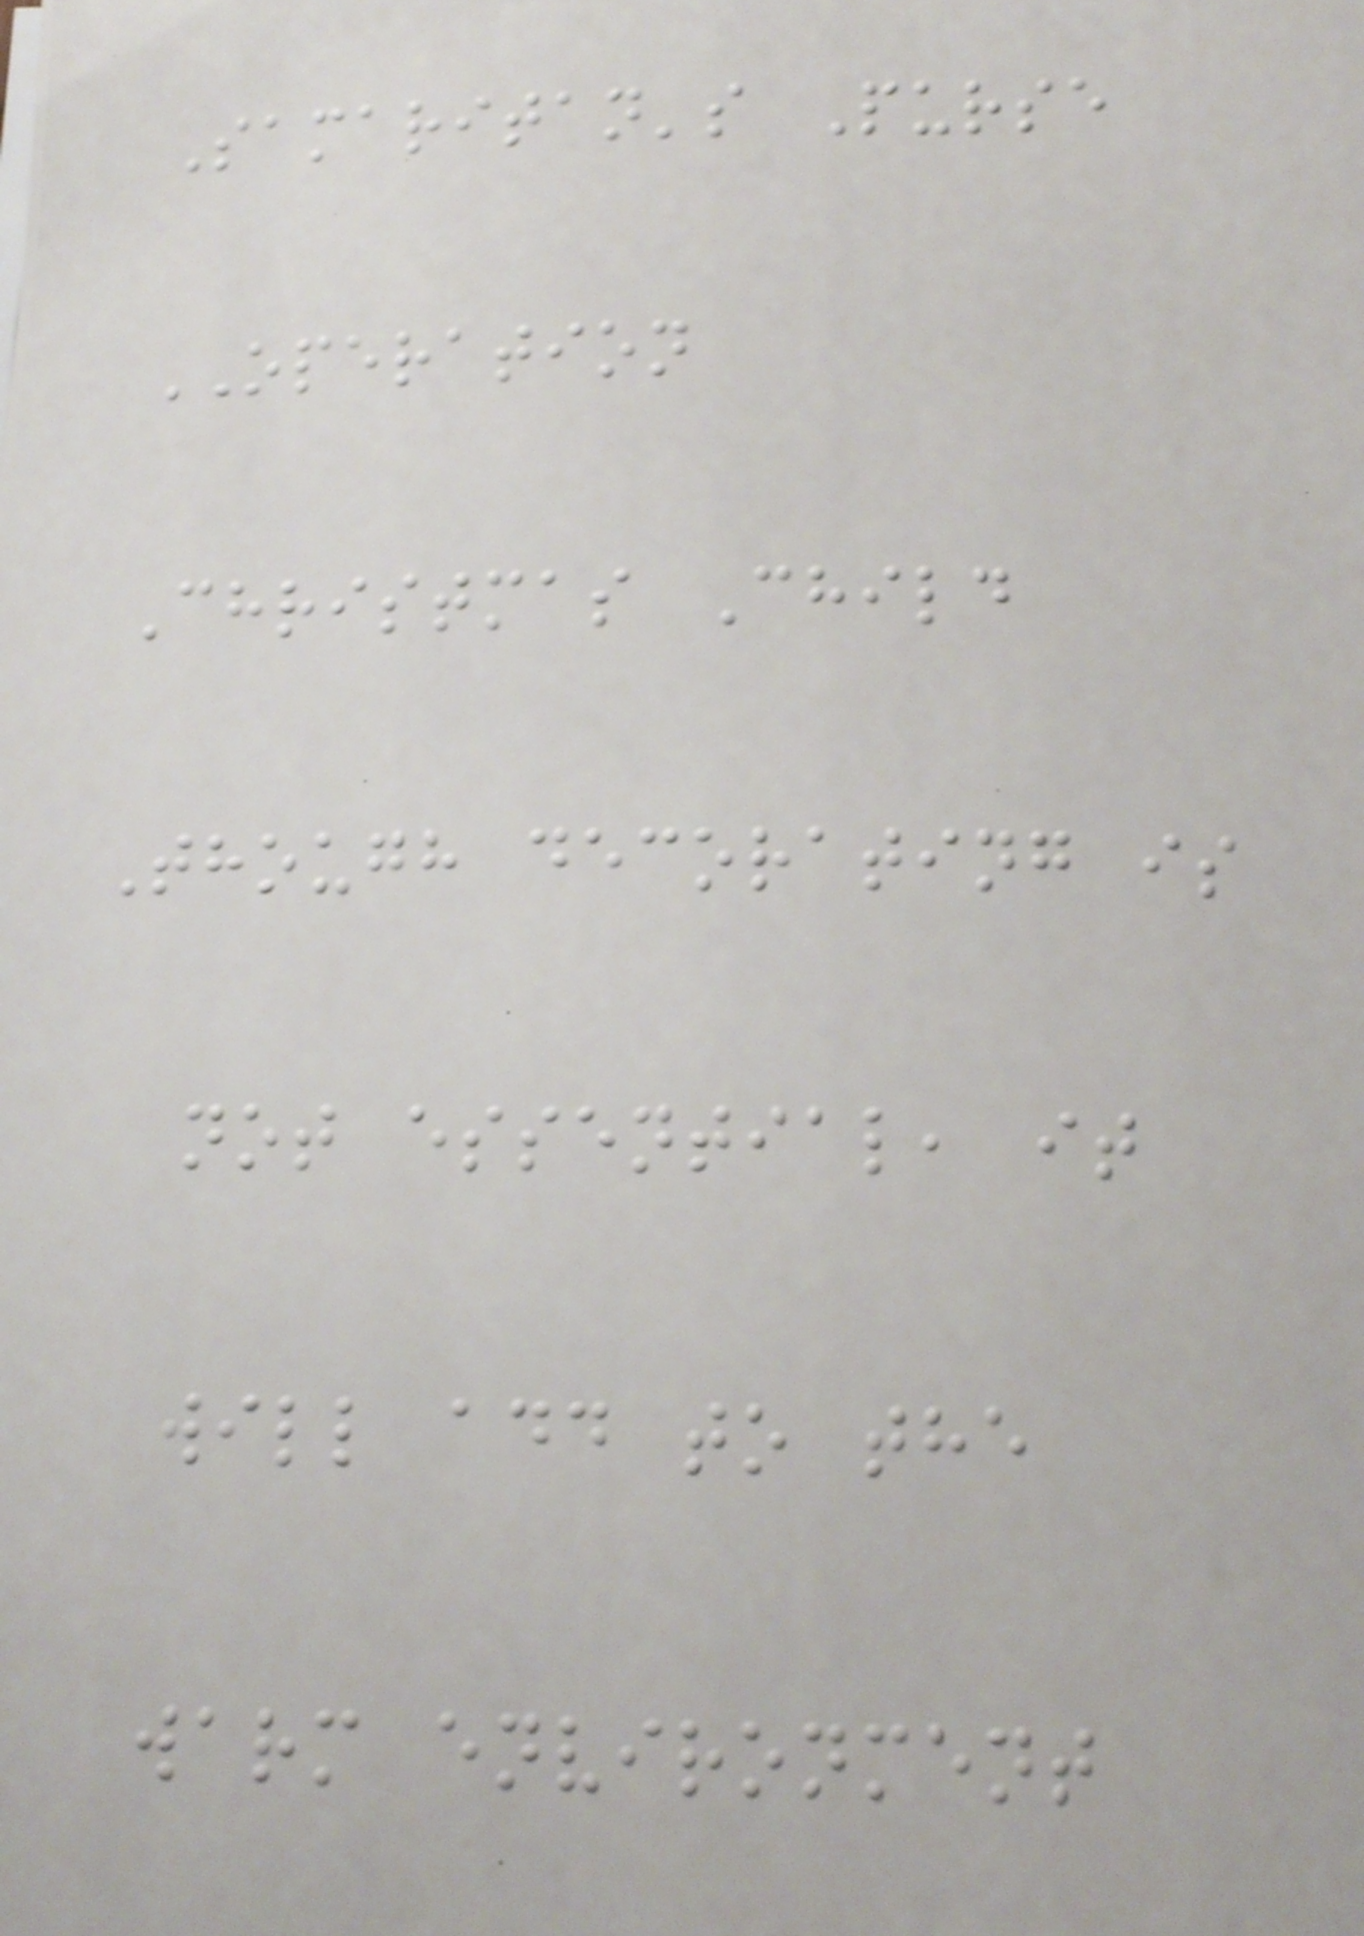Samaritan's Purse
OPERATION
Christmas Child
Though decorating is
not essential, it
will add to the
warm environment
